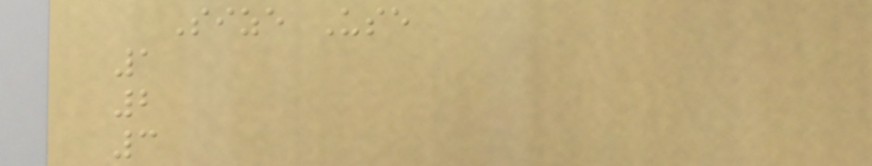Size Use
1
2
3
